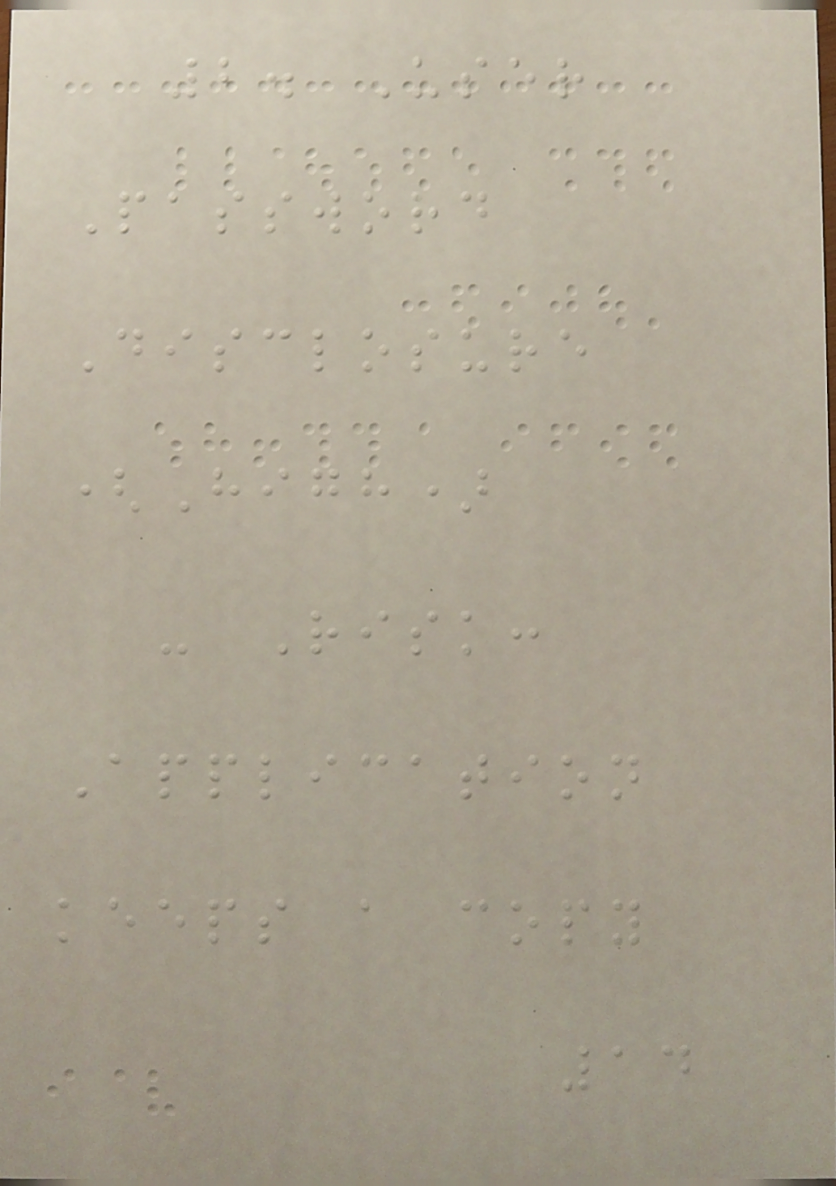2. User
Password
Disclosure
(High)
- Risk:
Application
keeps a copy
14
